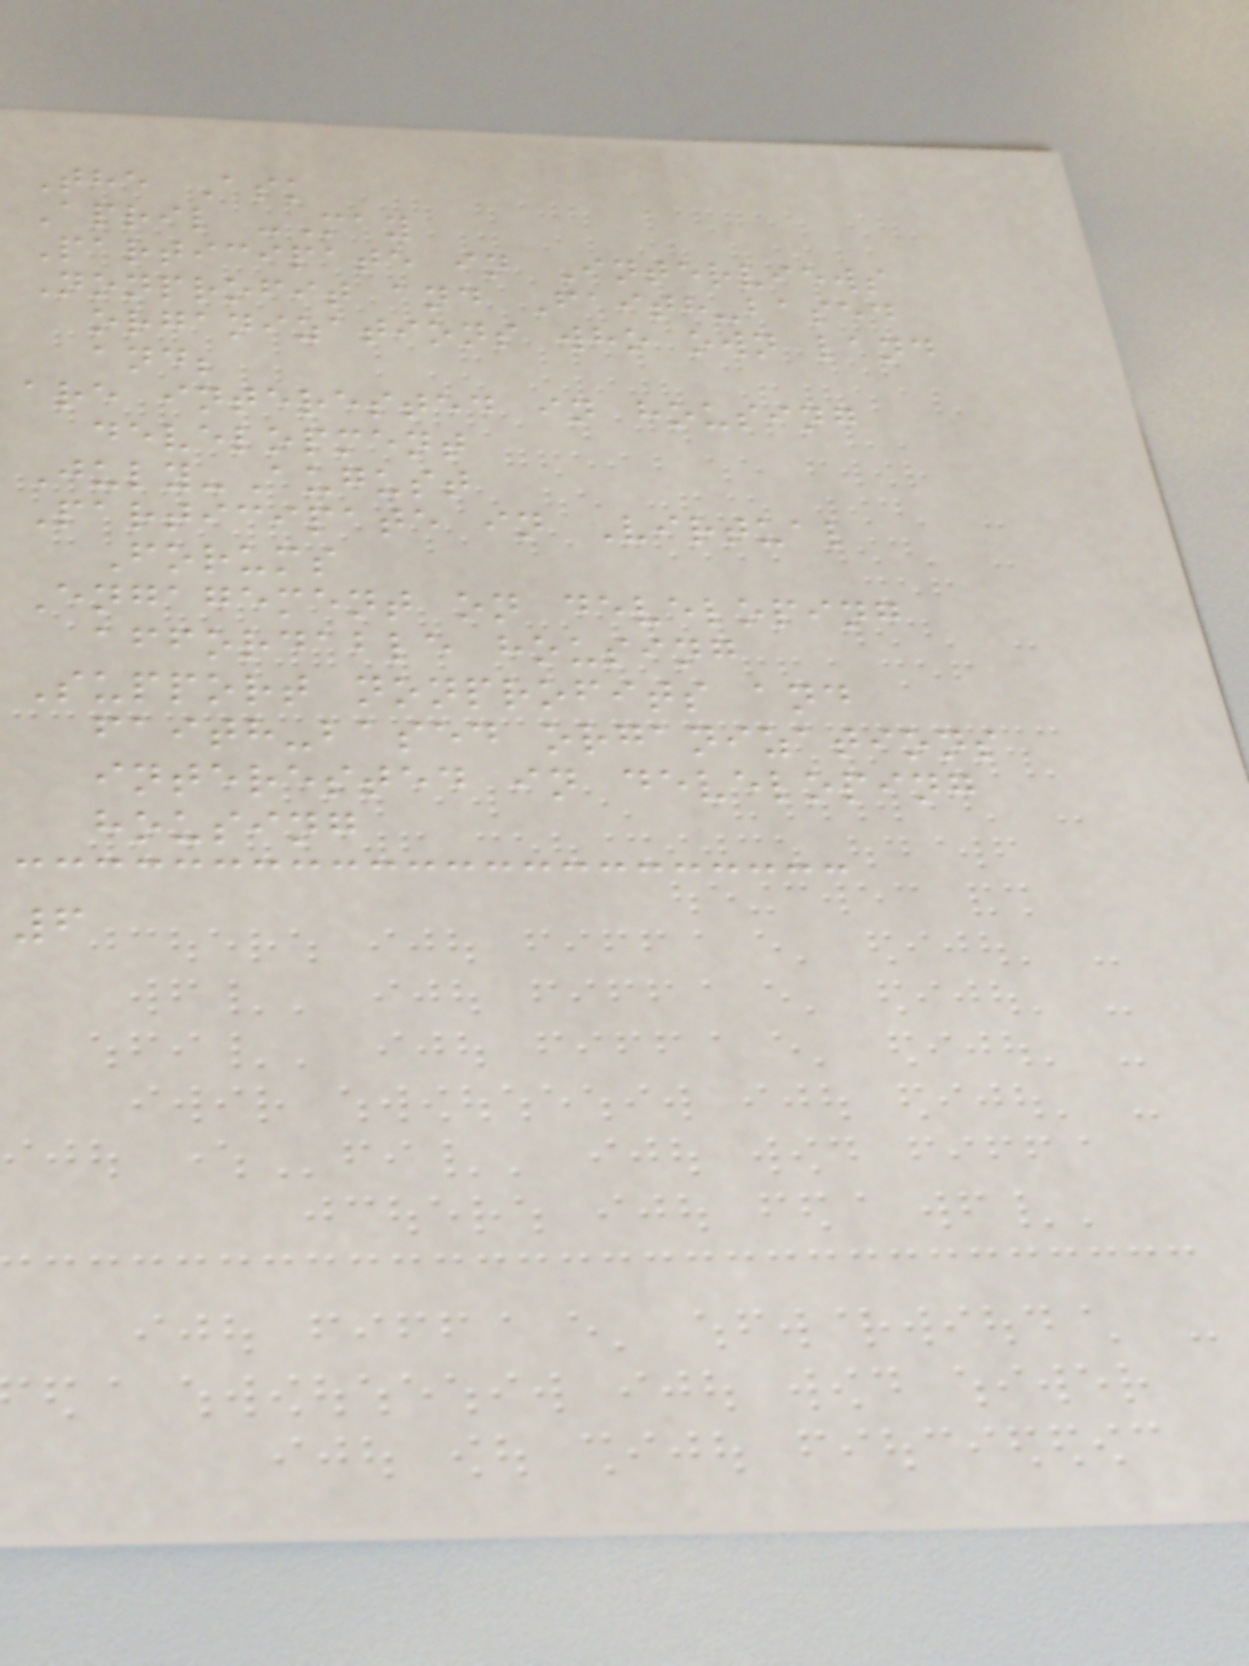The Ask
April -May
Participate in Interviews
Nonprofit and Faith-based
organizations who own land
and;
are interested in housing
development
July-August
Participate in Virtual
Forums
Engagement on developing
affordable housing
Support nonprofits and
faith-based organizations
interested in developing
housing
6
